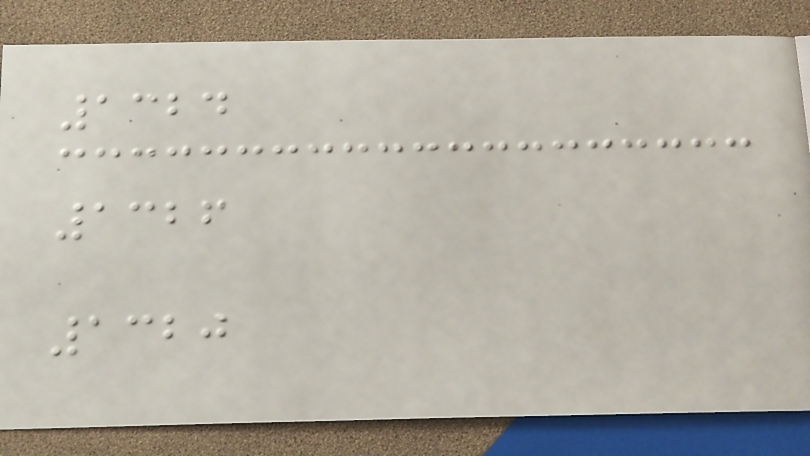1324
1326
1320
